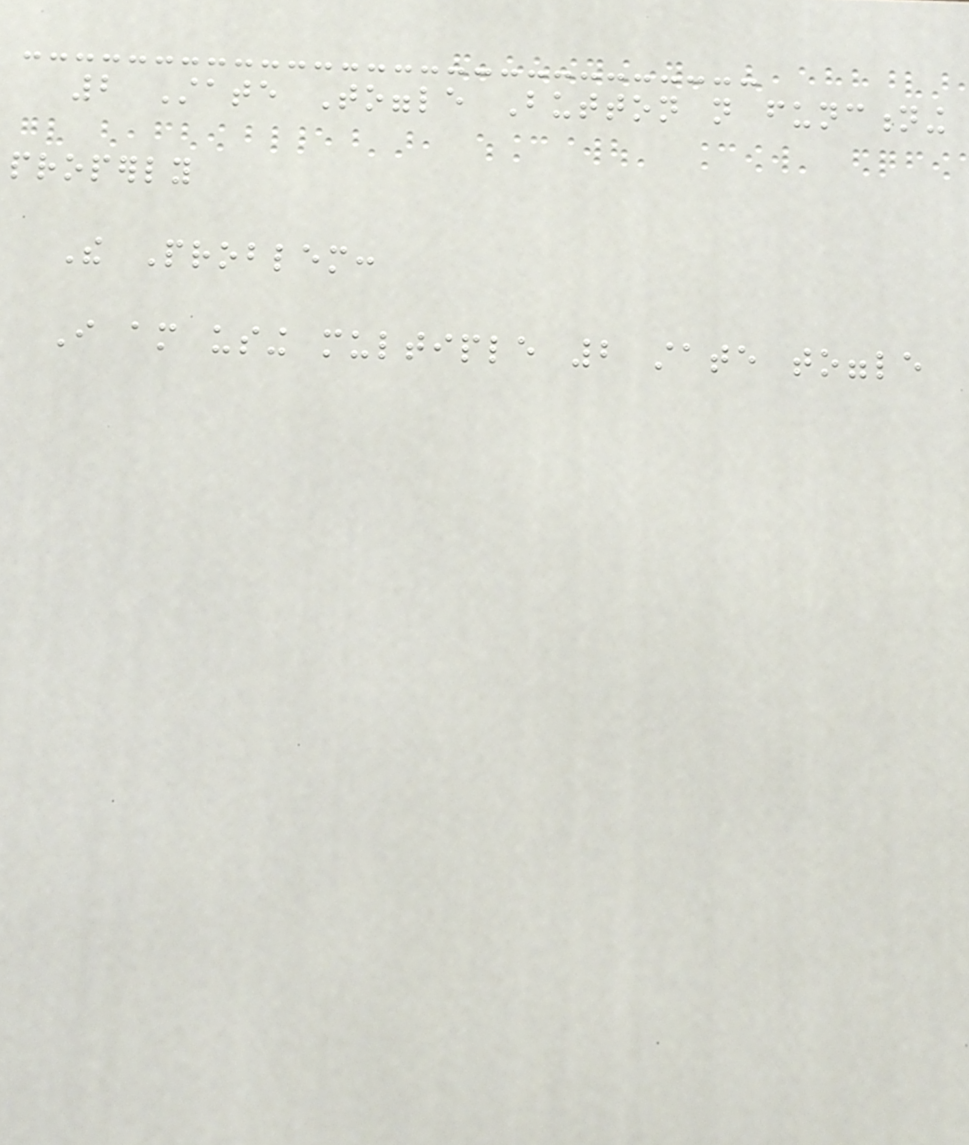2 State Toggle Button not functioning
properly
The Problem:
I am using multiple 2 state toggle
